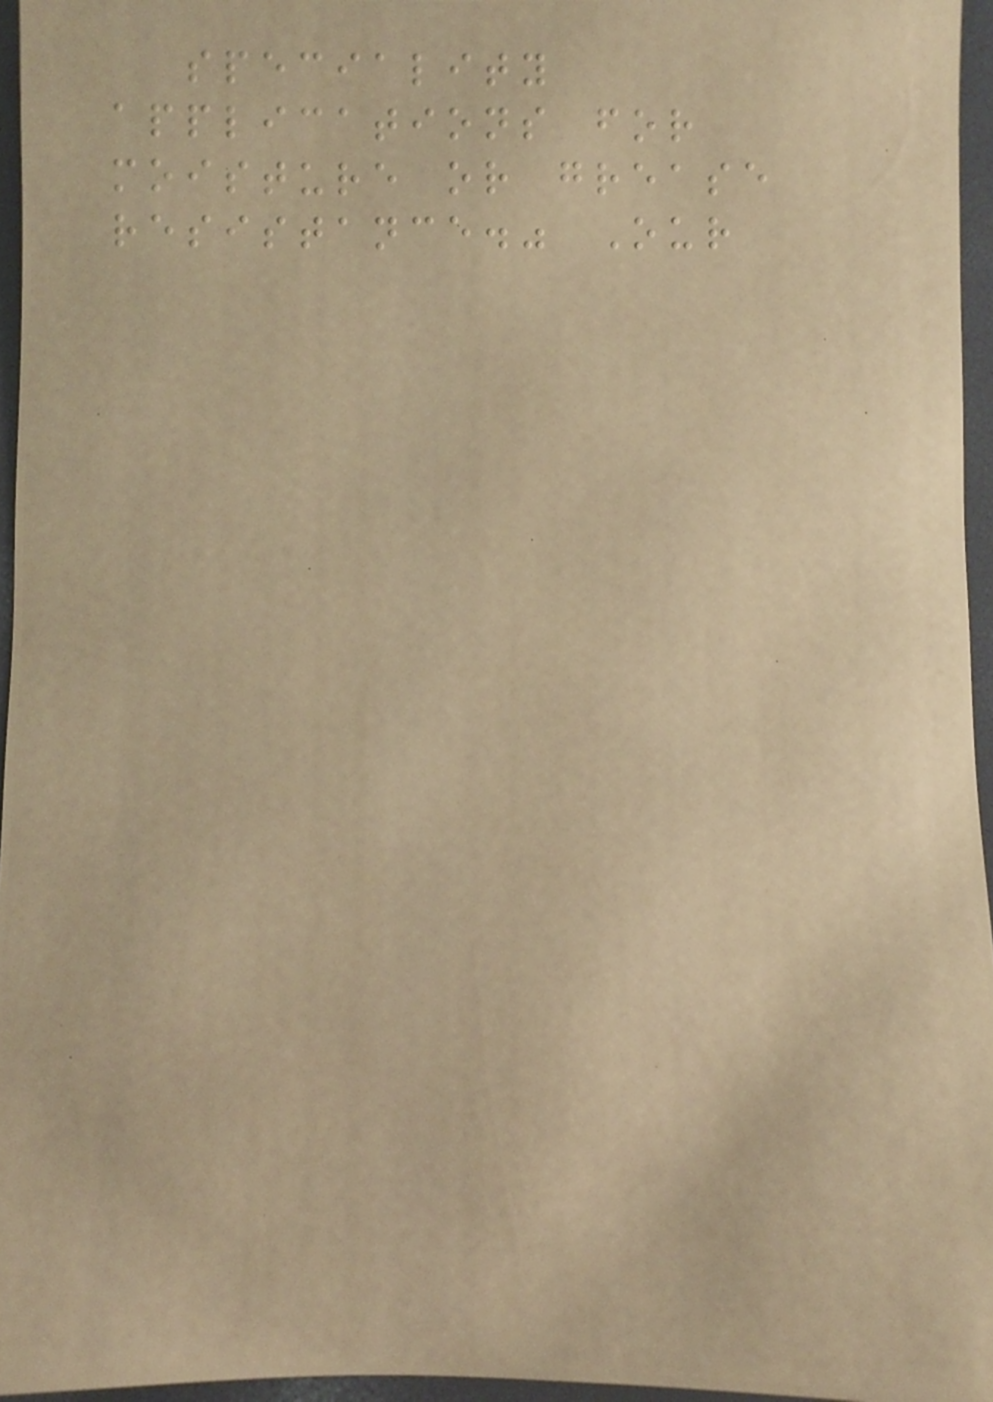speciality
applications for
moisture or grease
resistance." Our
